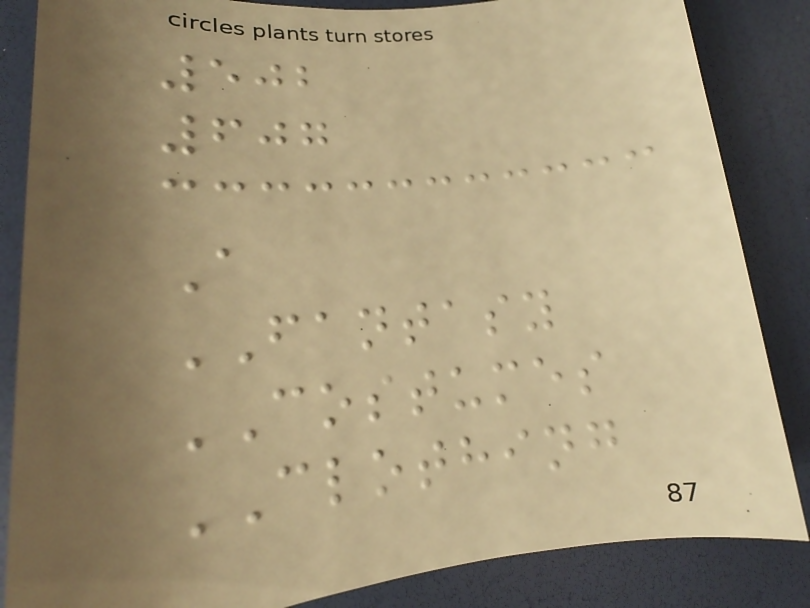502
607
A
FANTASY
COSTUMES
CLOTHING
